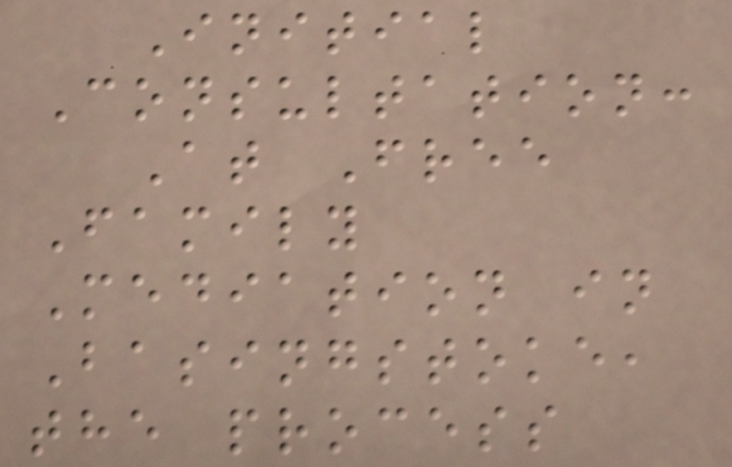Initial
Consultation:
At Free
Family
Mediation in
Basingstoke,
the process
